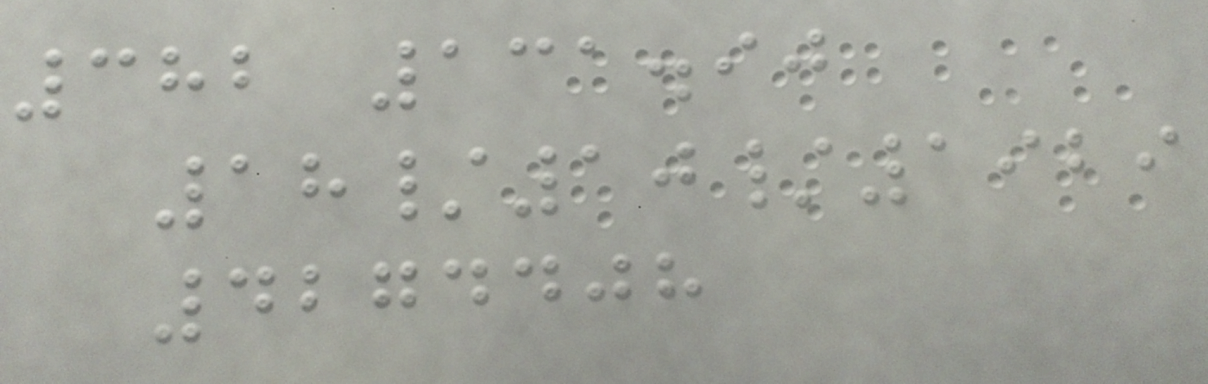382 131.90
18/10/1929
4274408
